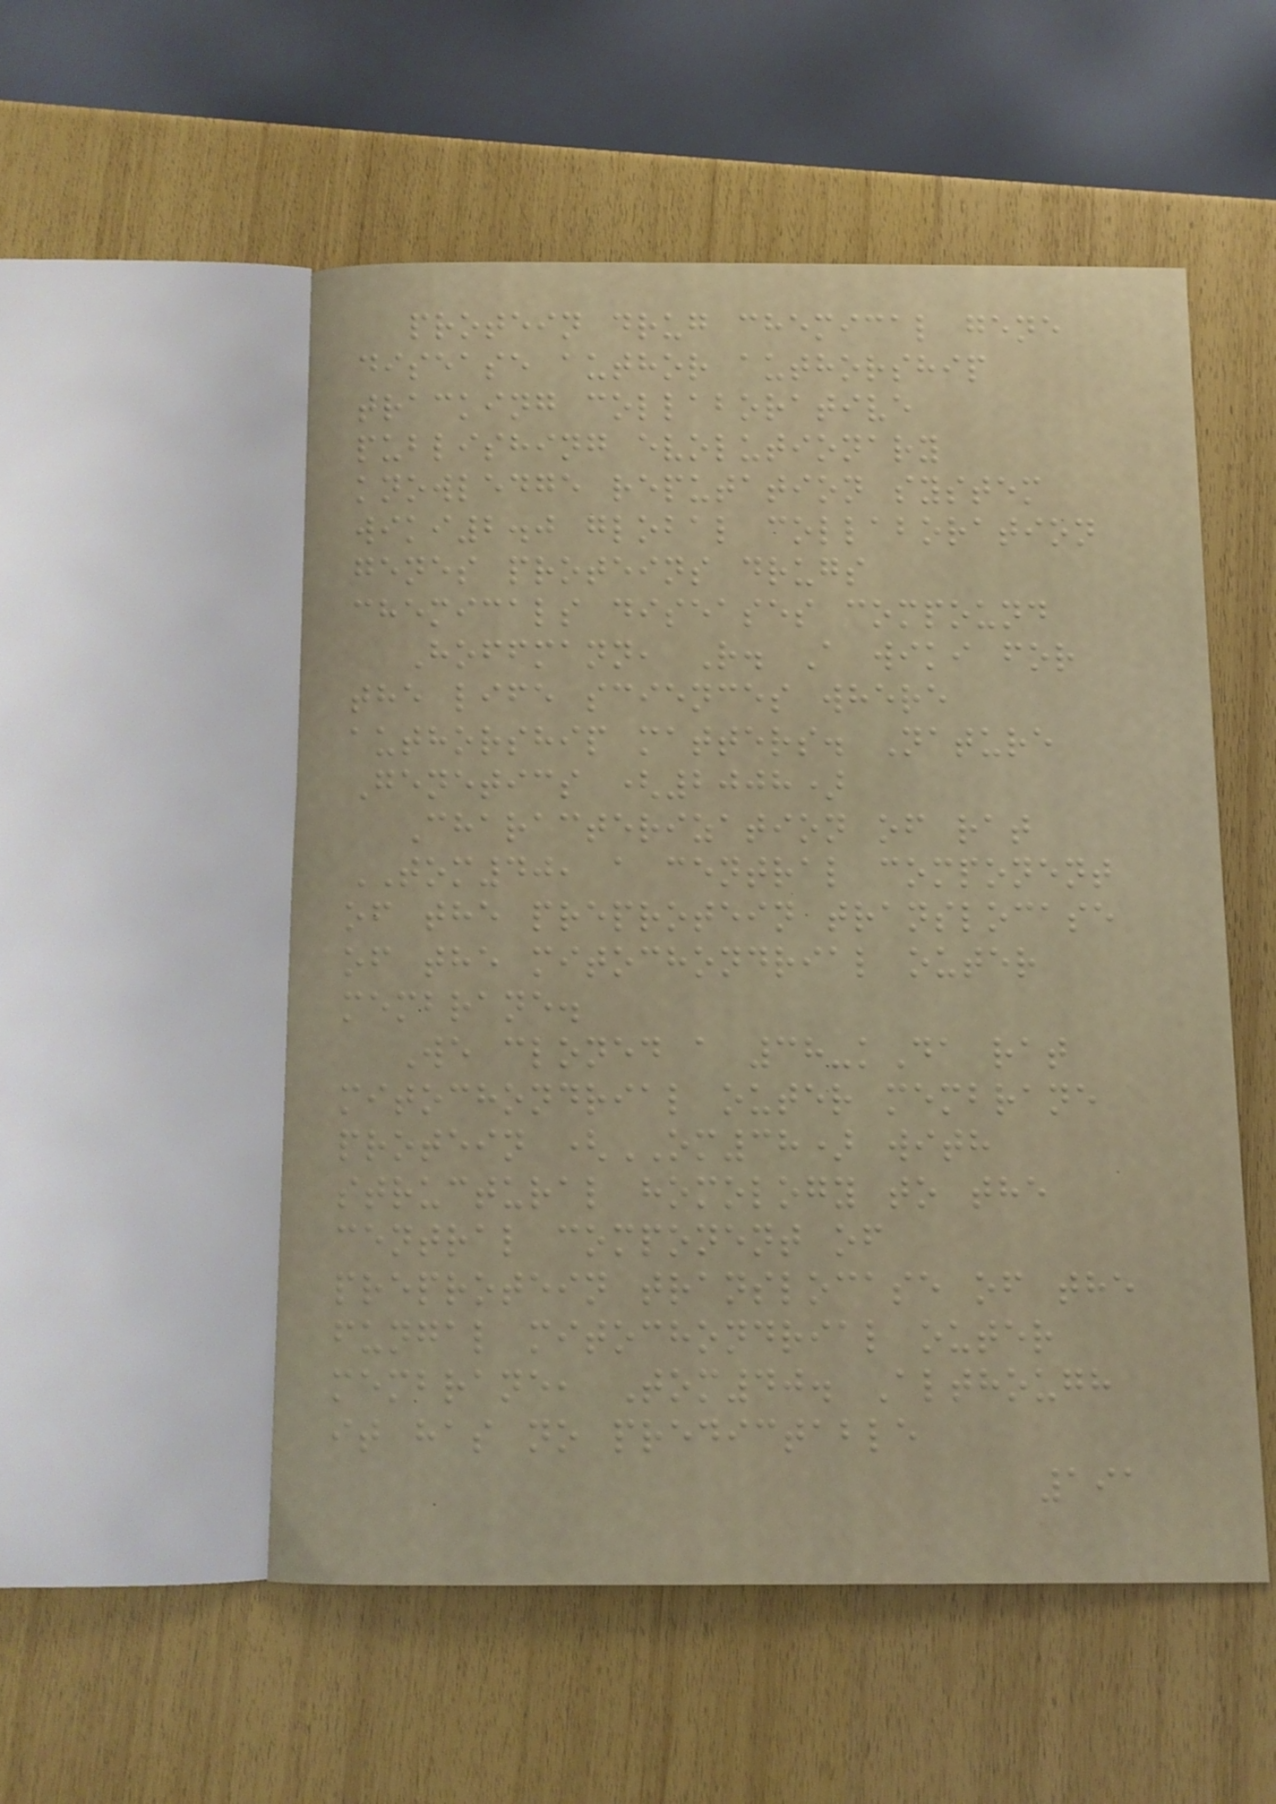protein drug chemical gene
disease author authorship
tracking collaborative
publishing evolutionary
knowledge reputation system
wiki2.0 global collaboration
genes proteins drugs
chemicals diseases compound
Hoffmann, R. A wiki for
the life sciences where
authorship matters. Nature
Genetics (2008)
Characterization of rat
TOM40, a central component
of the preprotein translocase
of the mitochondrial outer
membrane.
We cloned a 38-kDa rat
mitochondrial outer membrane
protein (OM38) with
structural homology to the
central component of
preprotein translocase of the
fungal mitochondrial outer
membrane, Tom40. Although
it has no predictable
191
